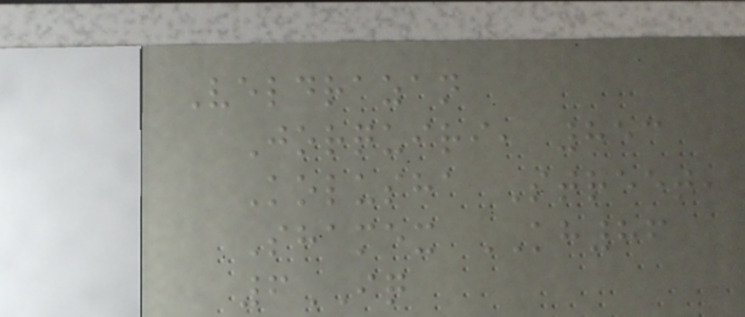Veldrazan
Jorquiri, 853
Kolusha Street,
Shamex KH86
6IQ
